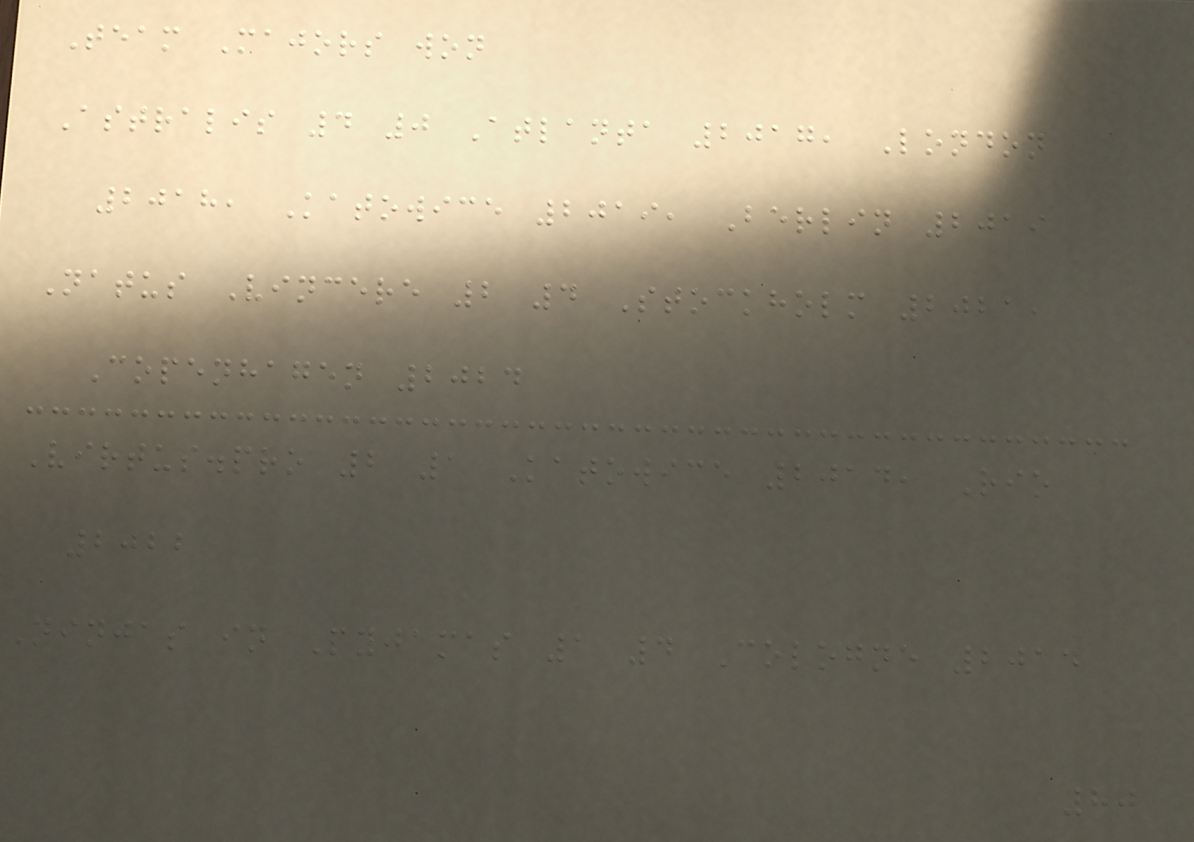Team Majors won
Astralis 4 0 Atlanta 2017, London
2018, Katowice 2019, Berlin 2019
Natus Vincere 2 4 Stockholm 2021,
Copenhagen 2024
Virtus.pro 2 1 Katowice 2014, Rio
2022
Ninjas in Pyjamas 1 4 Cologne 2014
80
